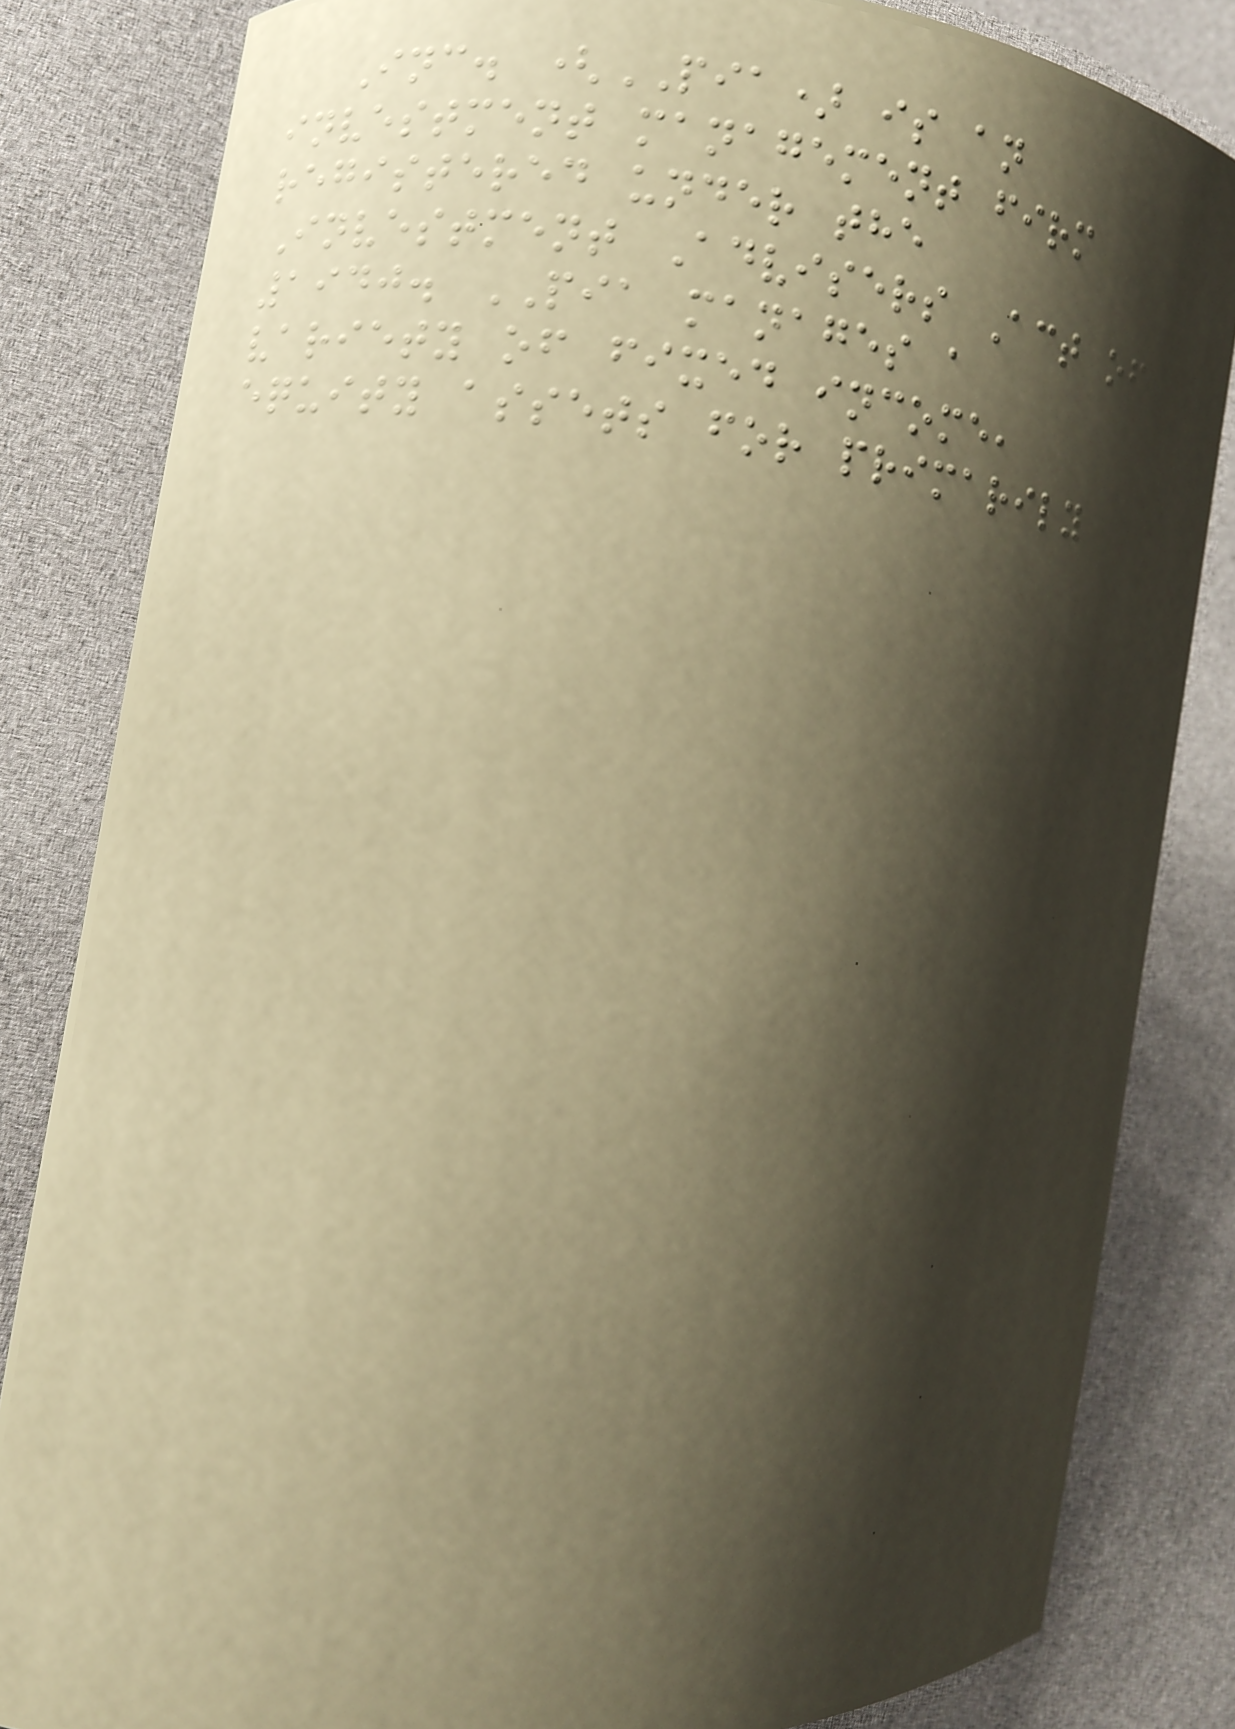Inc. (PIA) is an
investment management firm
registered under the
Investment Advisers Act of
1940. PIA manages a
variety of fixed income,
equity assets for primarily
